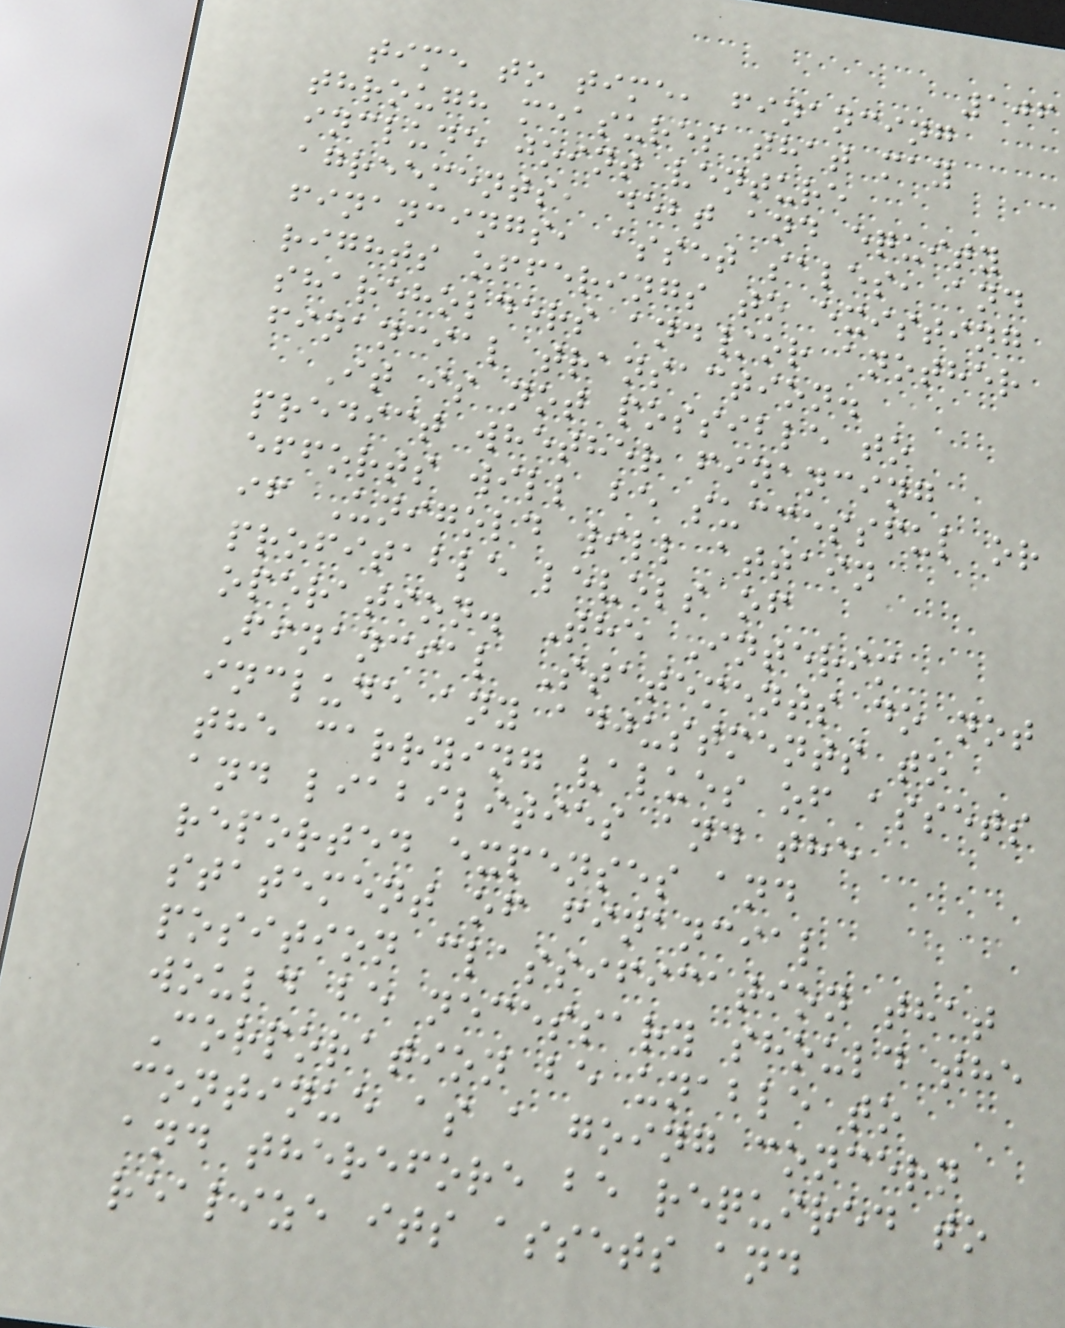106
time to time, financing
through measures that may
include joint venture
agreements, debt and equity
financings, asset sales, and
rights offerings to existing
shareholders and/or another
financial transaction.
It is not possible to
predict whether financing
efforts will be successful or
if Unigold will attain
profitable levels of
operation. The Interim
Financial Statements do not
include any adjustments to
the carrying values of assets
and liabilities and the
reported expenses and
statement of financial
position classification that
would be necessary should the
Corporation be unable to
continue as a going concern
and therefore be required to
realize its assets and
